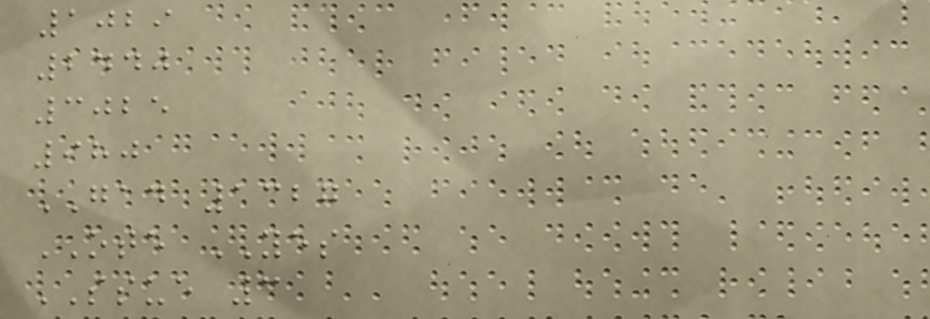1029
2440
3025
980
GAD 1327
OTE YES
SSUE 3
